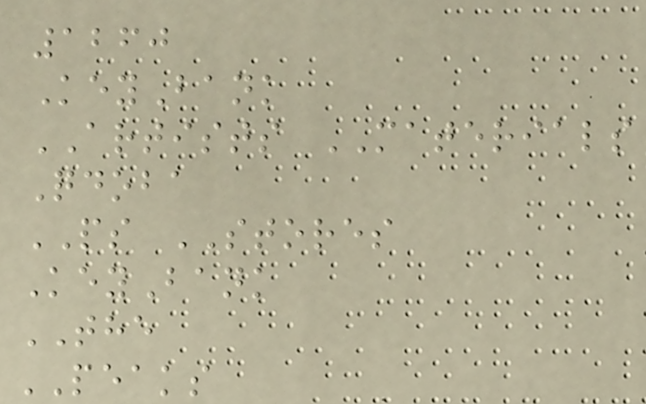1260
KeyBank
ARTISTS MATERIALS
Qdoba
PS STORES
KeyBank
THE
PEAKS
